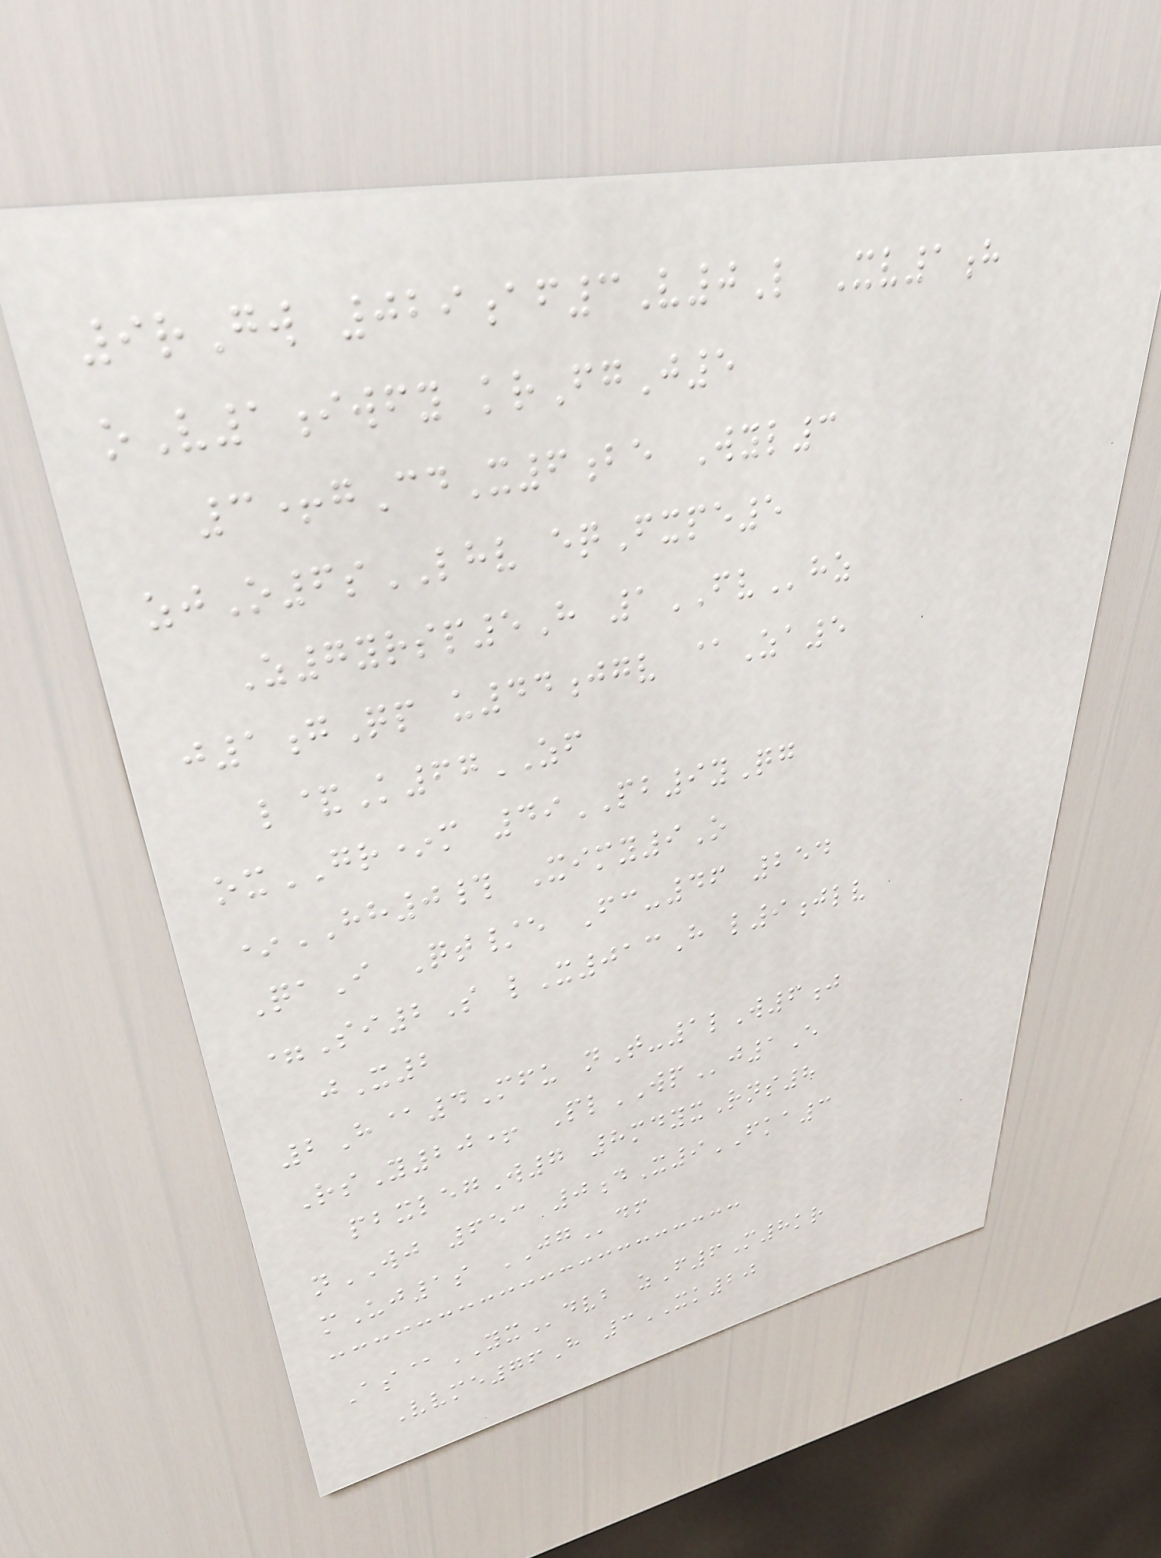9rGw 029af3V0L Xv1h
oV1iwfy krFgJ5
3+gCdX6be Wyl3
zjO6sLHV eqFxpe5
Z7yrsp5H 1FVhz
j1gQp u44jgv @Za5
l&K67ZF
oxGR*m 49PB9yQg
*HH0# Ximy9O
QaI Qt/e Fc-46 254
=Si2S lX013H l9jlv
jX2
2H@4Mfu nT-1lW6j
RsY20+ PlWPj1E
pbxlegW7 8mdyxRns8
nWJ 653 0dX9FKA3
mUj1s JGdf
As@YXdvb zF6M8kr
Vvme76H 3XK20
